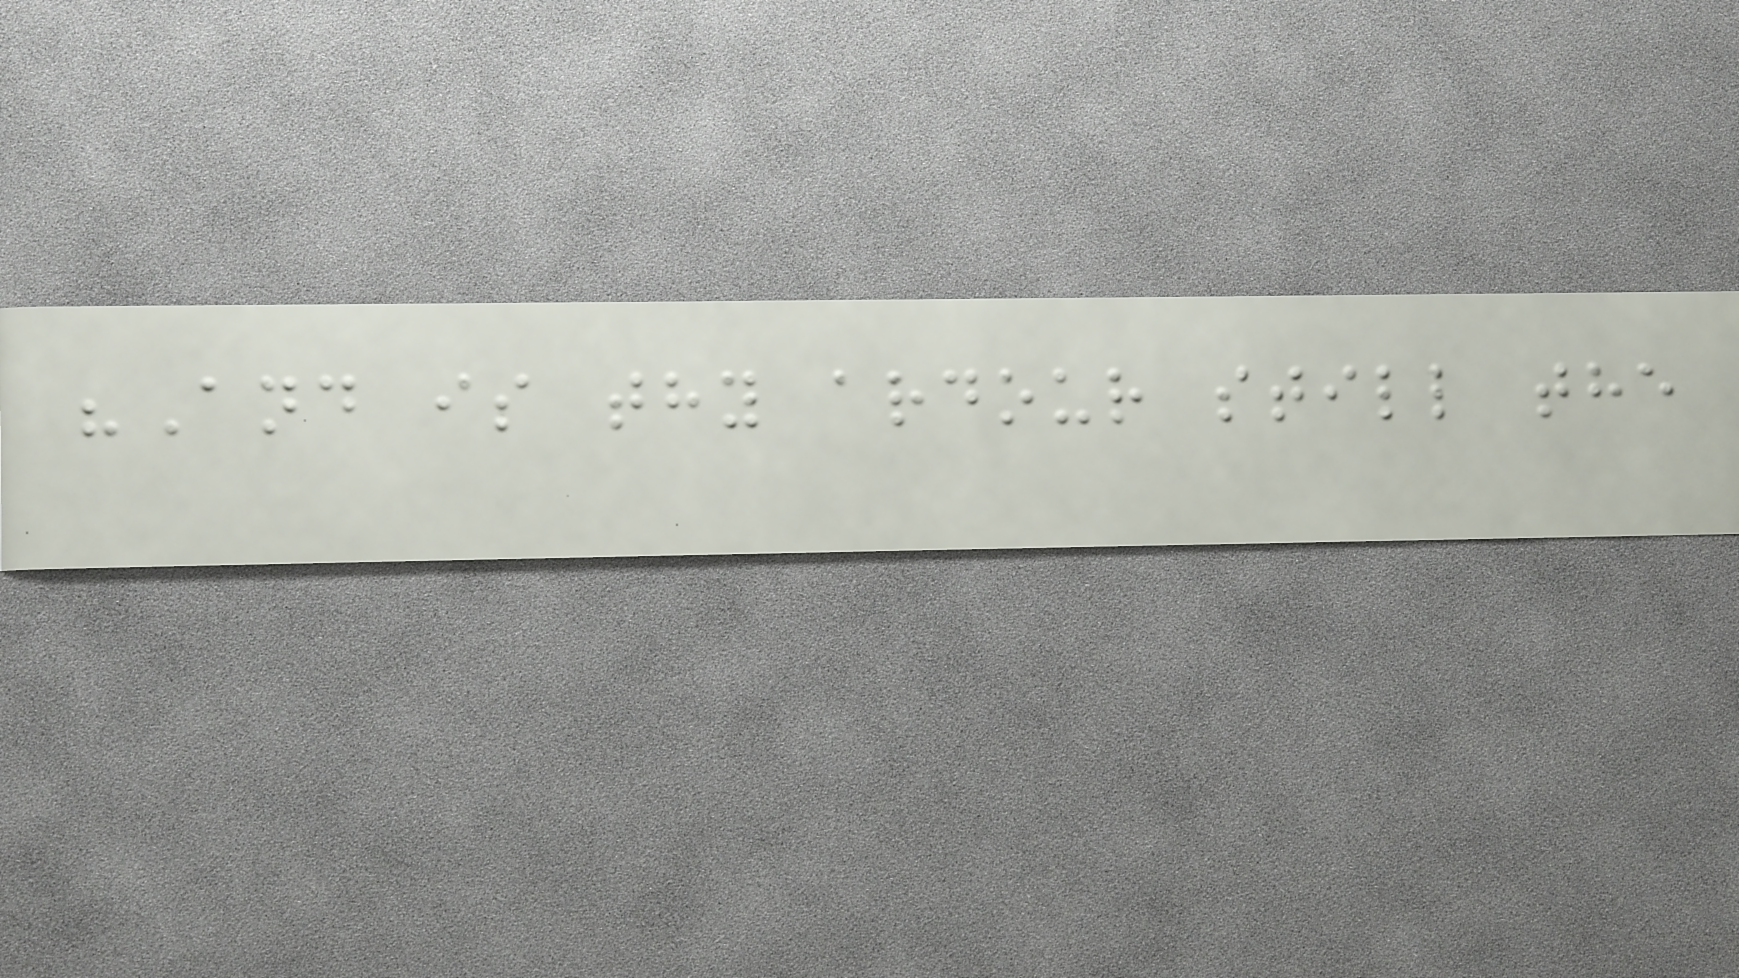"And is thy ardour still the
